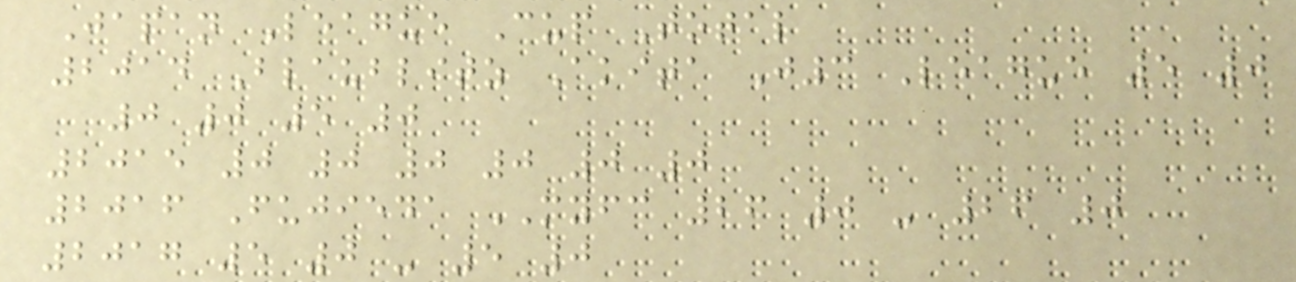Japan League Cup Total
2014 Blaublitz Akita J3 League 5 0
0 0 5 0
2015 0 0 0 0 0 0
2016 Fujieda MYFC 26 0 - 26 0
2017 5 0 - 5 0
